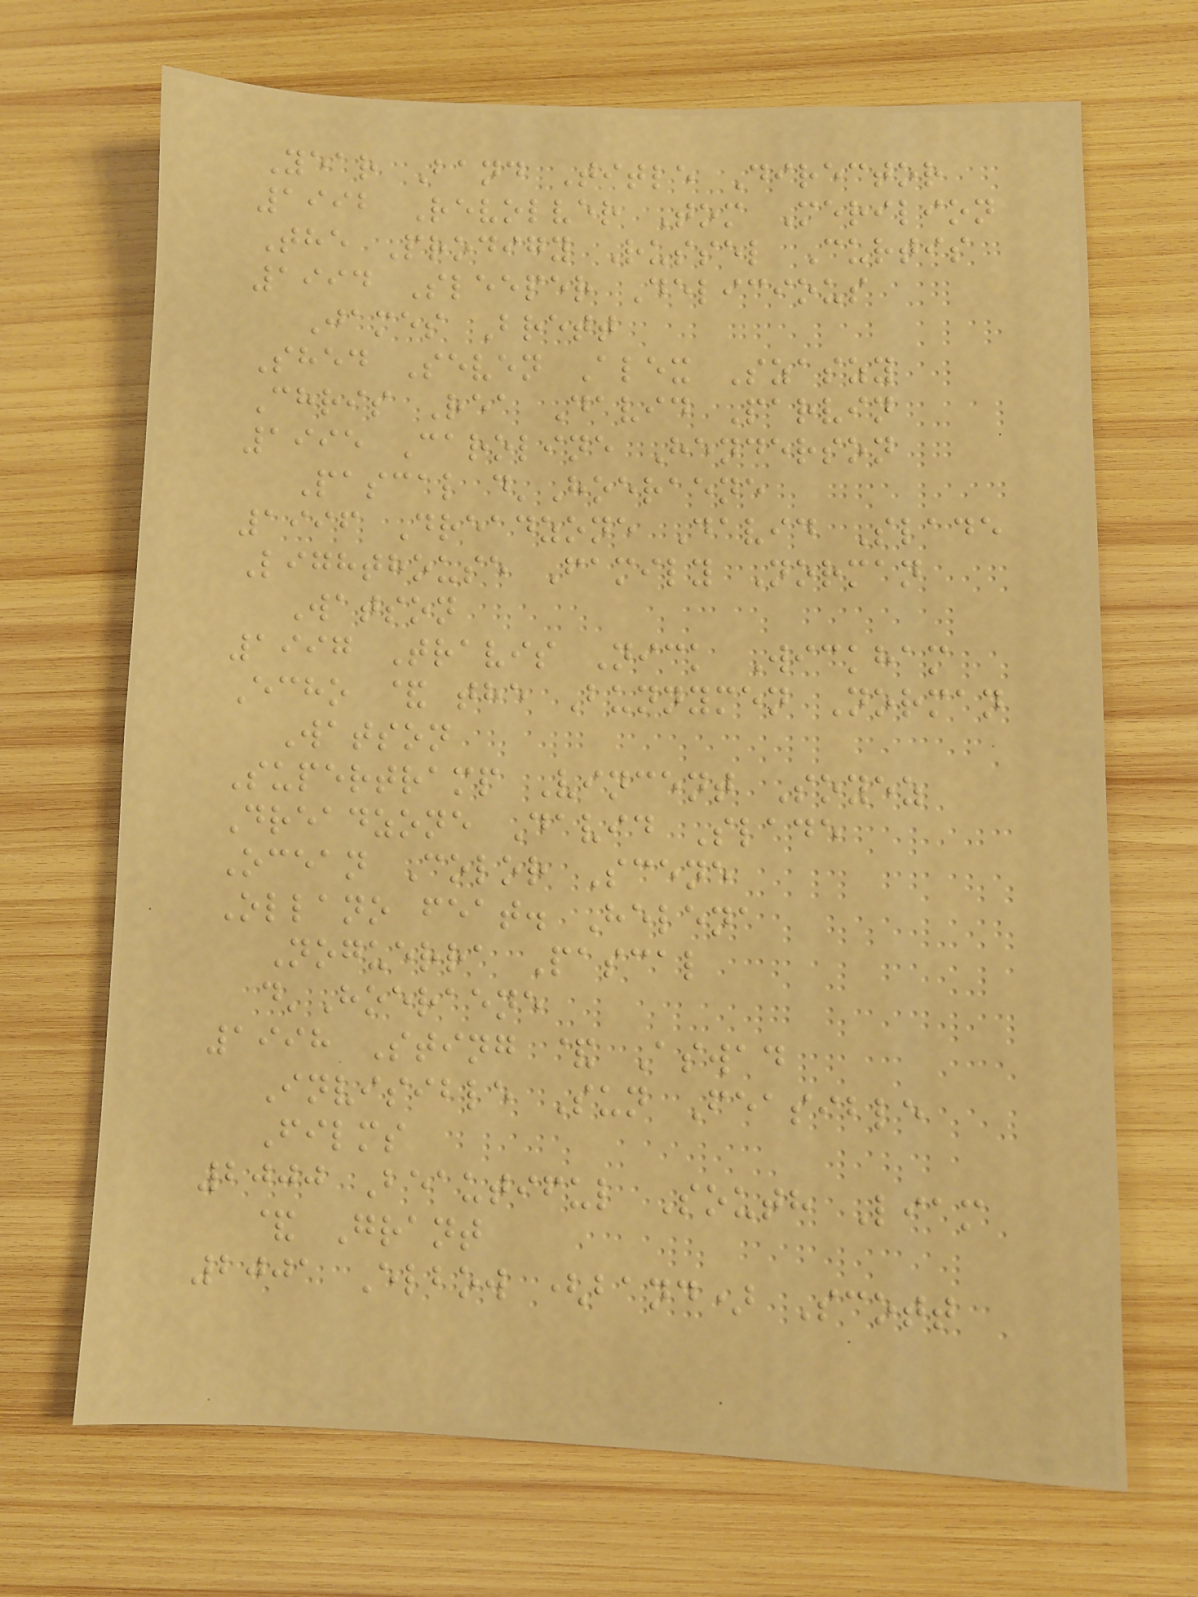Year Band Title Director
1992 Revolver Tom Merilion
The Prodigy Russel Curtis
1994 Sleeper Delicious
James Brett
Shed Seven Alex Szaszy
Chris Rea David Parvin
1995 Caroline Henderson
Pascal d'Hoeraene
1996 Dreadzone David Slade
Lighthouse Family Norman
Watson
1997 Travis Nick Wickham
Echo & the Bunnymen Norman
Watson
Supertramp Vincent Soyez
Dreadzone David Slade
Ocean Color Scene
Ollano feat. Helena
Noguerra Pascal
d'Hoeraene
1998 Sting & Aswad
Invisible Sun Feasible
Films
2000 Beautiful South Liam
& Grant
2001 Elbow (band) Scott
